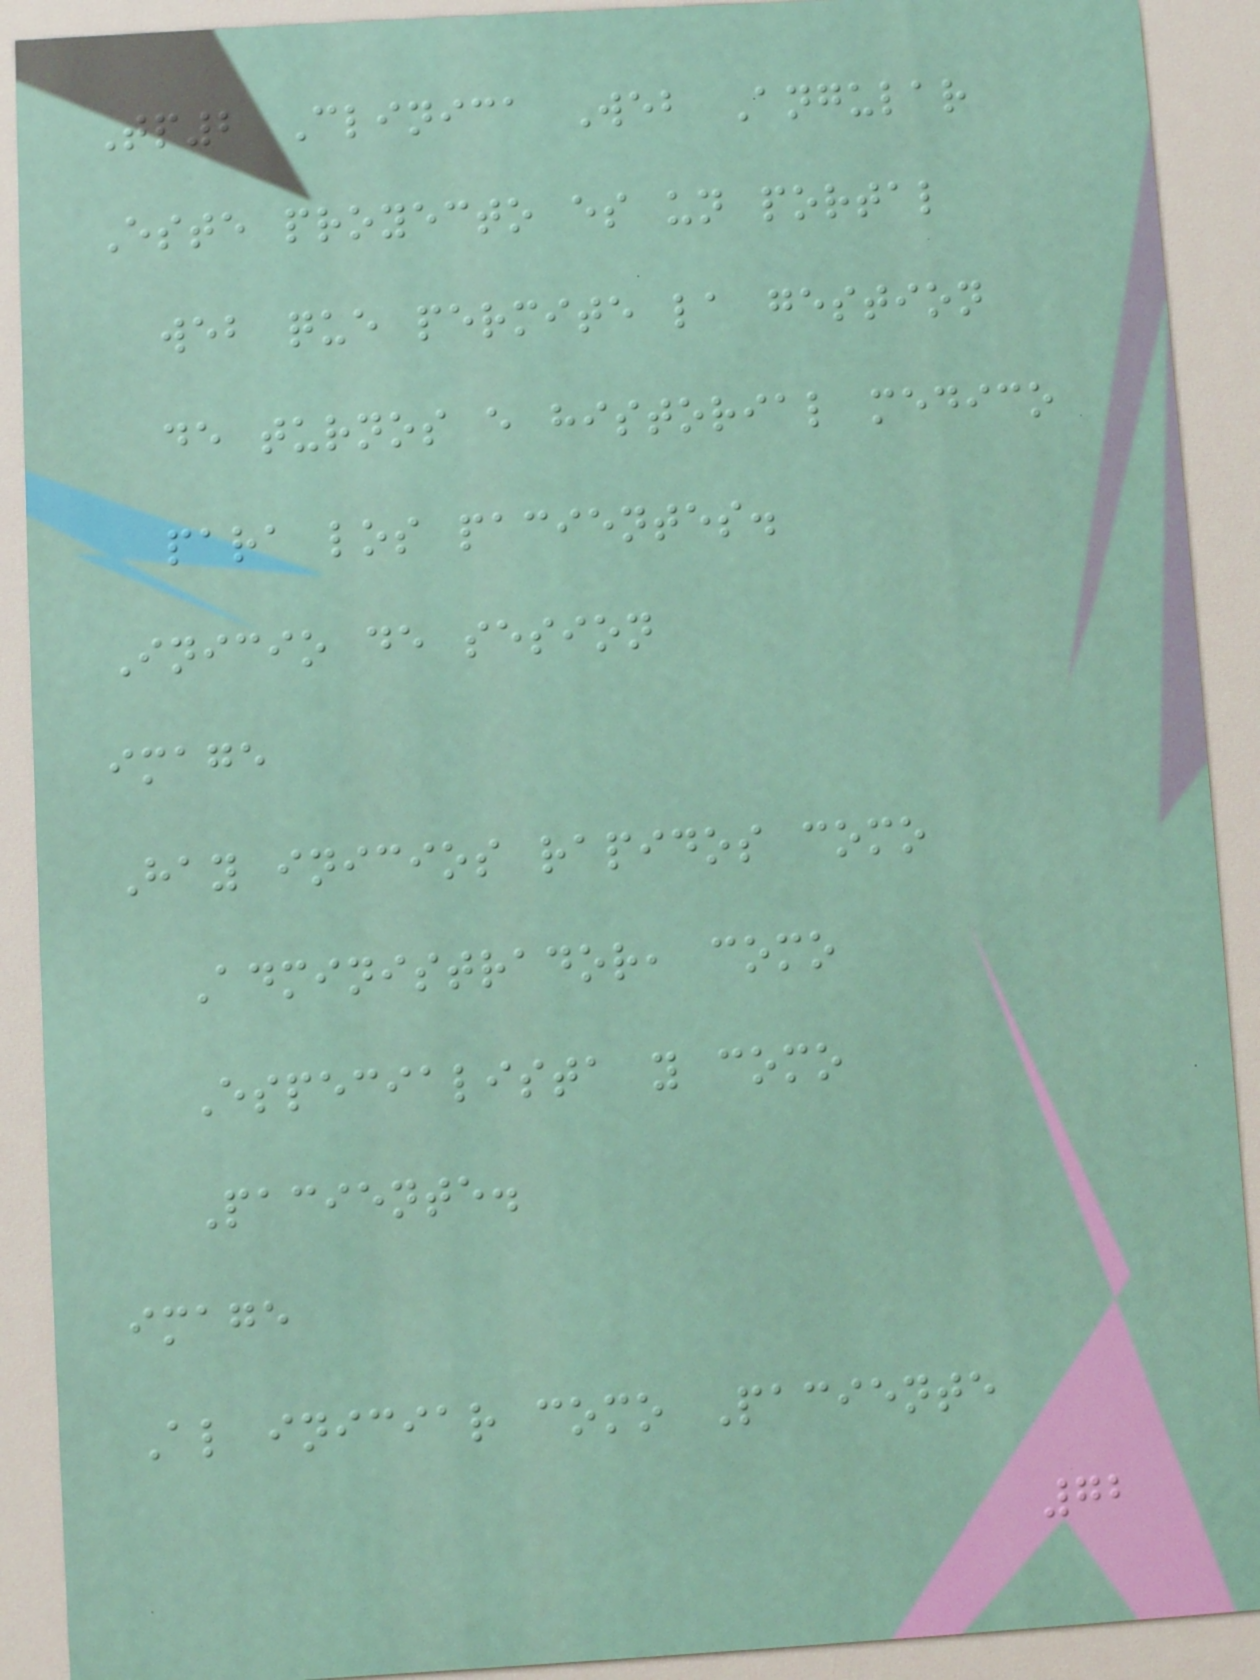Tp2 Clinica Web Angular
Este proyecto es un portal
web que permite la gestion
de turnos e historial medico
para los pacientes.
Inicio de sesion
image
Hay inicios rapidos como
Administrador, como
Especialista y como
Paciente.
image
Al iniciar como Paciente
72
